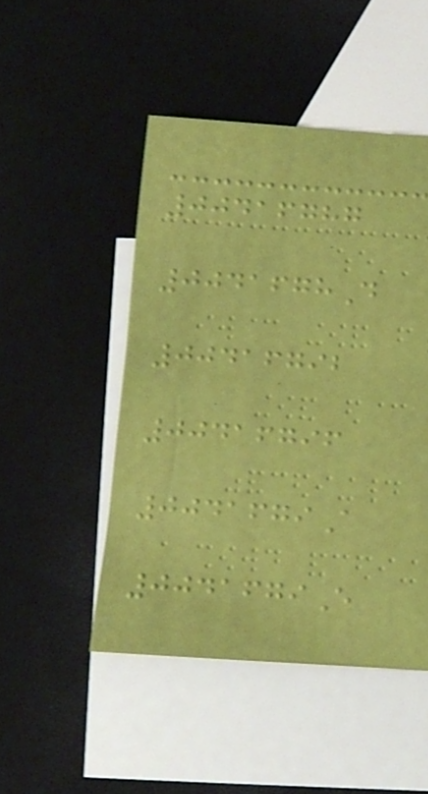00416787
0041678D
00416792
00416796
0041679A
0041679E
